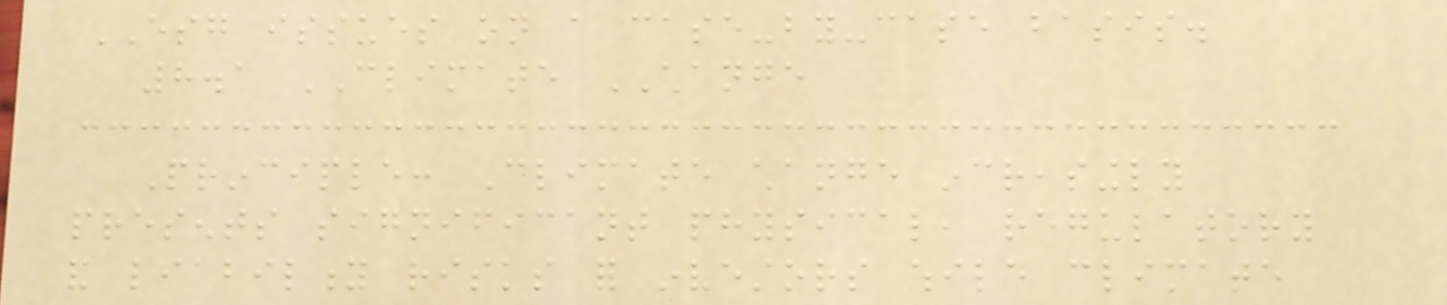ESG issues on a case-by-case basis.
8.1 CLIMATE CHANGE
Principle: Climate change increasingly
presents significant physical, regulatory
and liability risks for investors while climate
